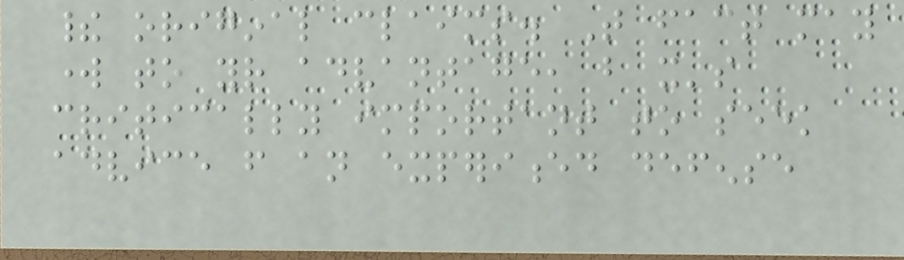their original claims. That fact may
work to your advantage, but it's
critically important to seek
advice from an experienced defense
